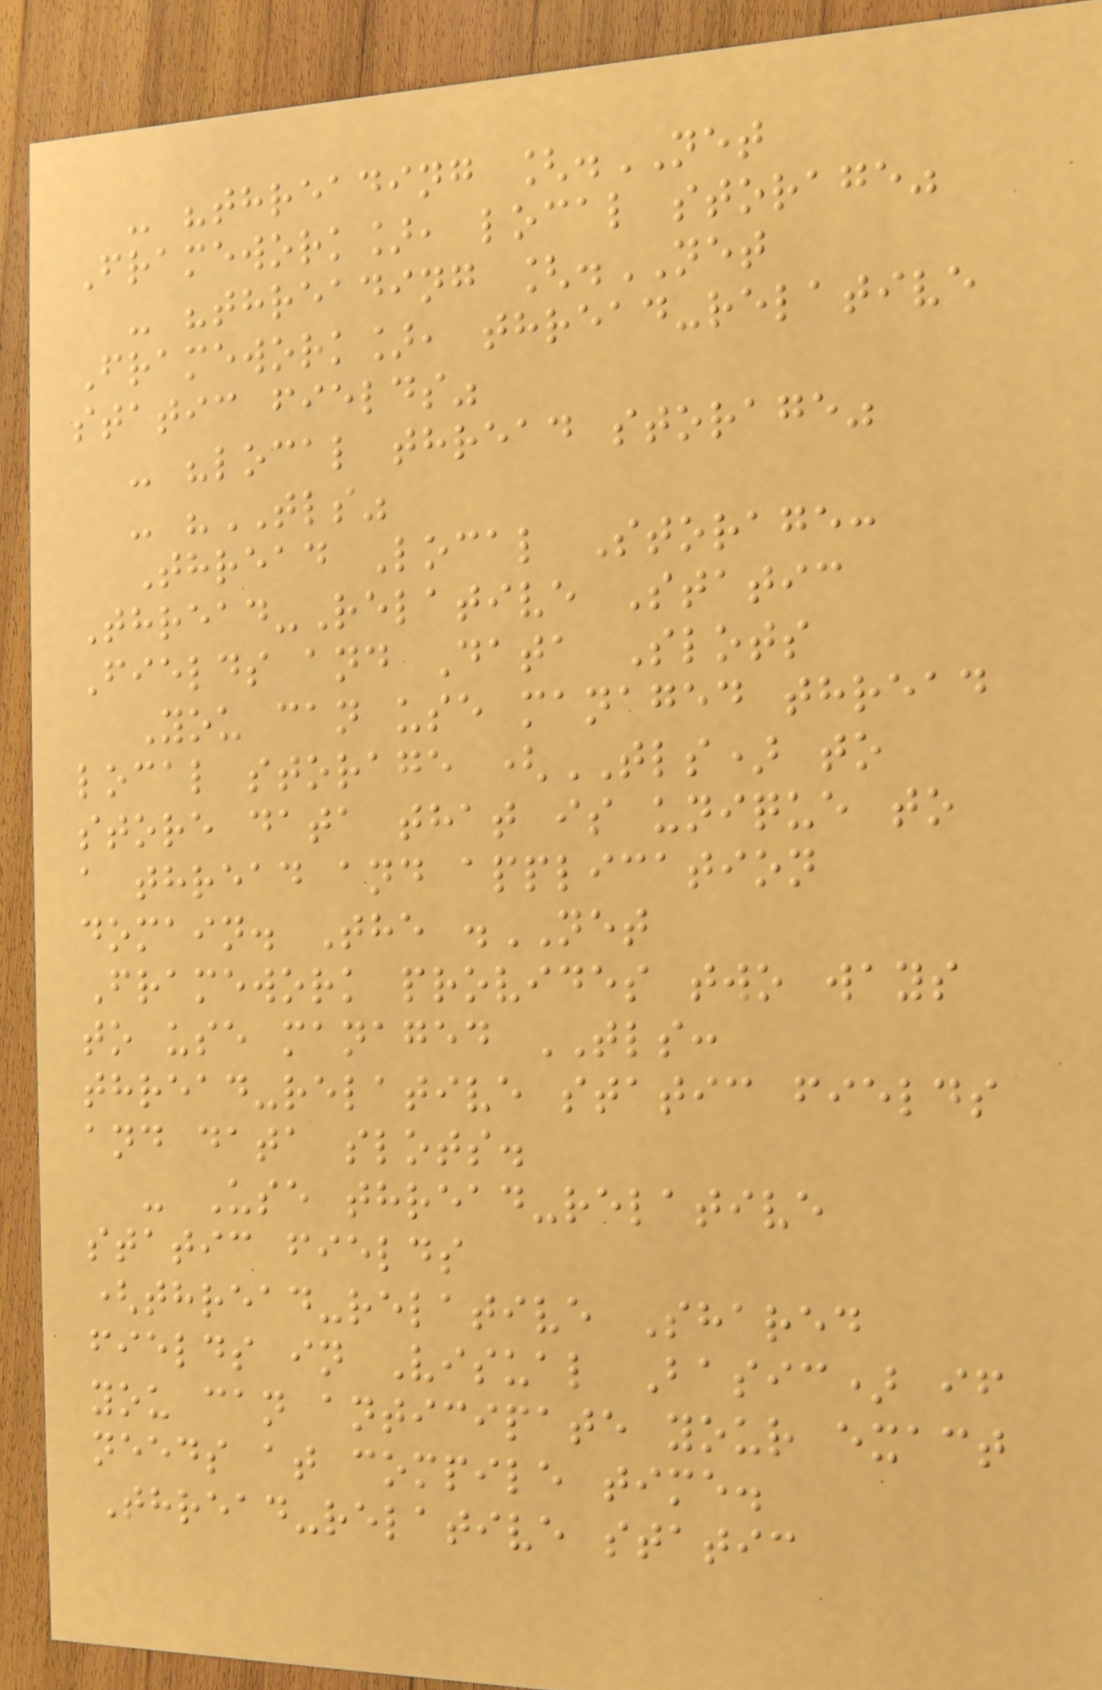- "threading [.NET
Framework], local storage"
- "threading [.NET
Framework], thread-relative
static fields"
- "local thread storage"
- "TLS"
Thread Local Storage:
Thread-Relative Static
Fields and Data Slots
You can use managed thread
local storage (TLS) to
store data that is unique to
a thread and application
domain. The .NET
Framework provides two ways
to use managed TLS:
thread-relative static fields
and data slots.
- Use thread-relative
static fields
(thread-relative Shared
fields in Visual Basic) if
you can anticipate your exact
needs at compile time.
Thread-relative static
